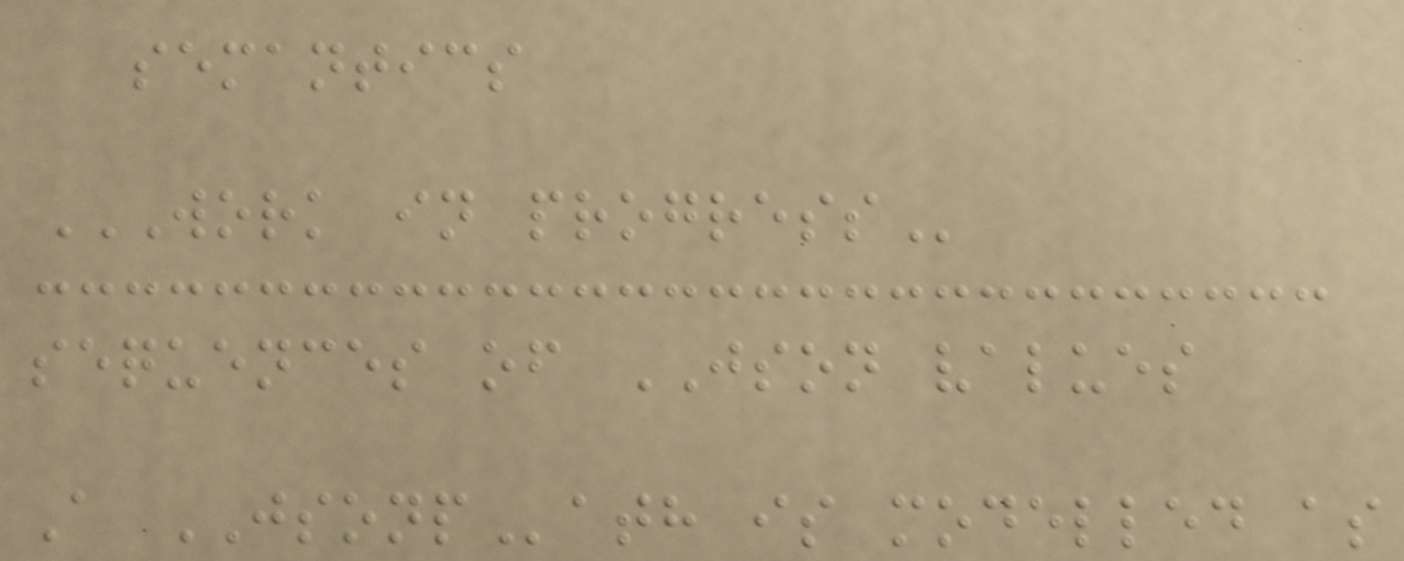semantics
WORK IN PROGRESS
sequences of JSON values
A JSONPath is modelled as
